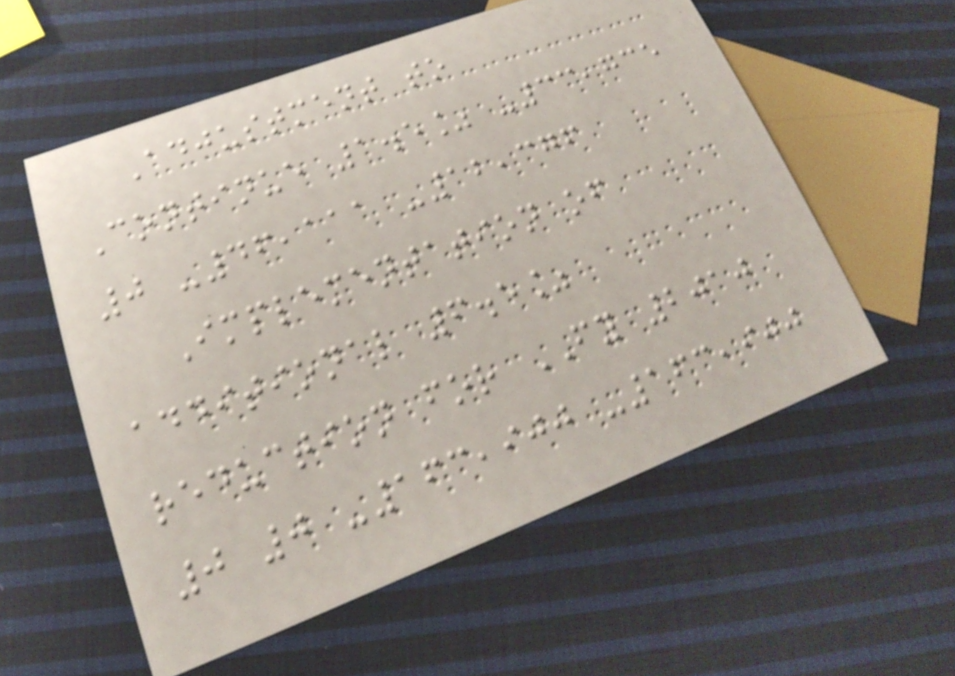Adjustment to
Continue 1.5% -33,735
0 -46,111 -12,376
Implementation of
additional 6.5%
reduction for FY 2010
0 0 -163,900 -163,900
